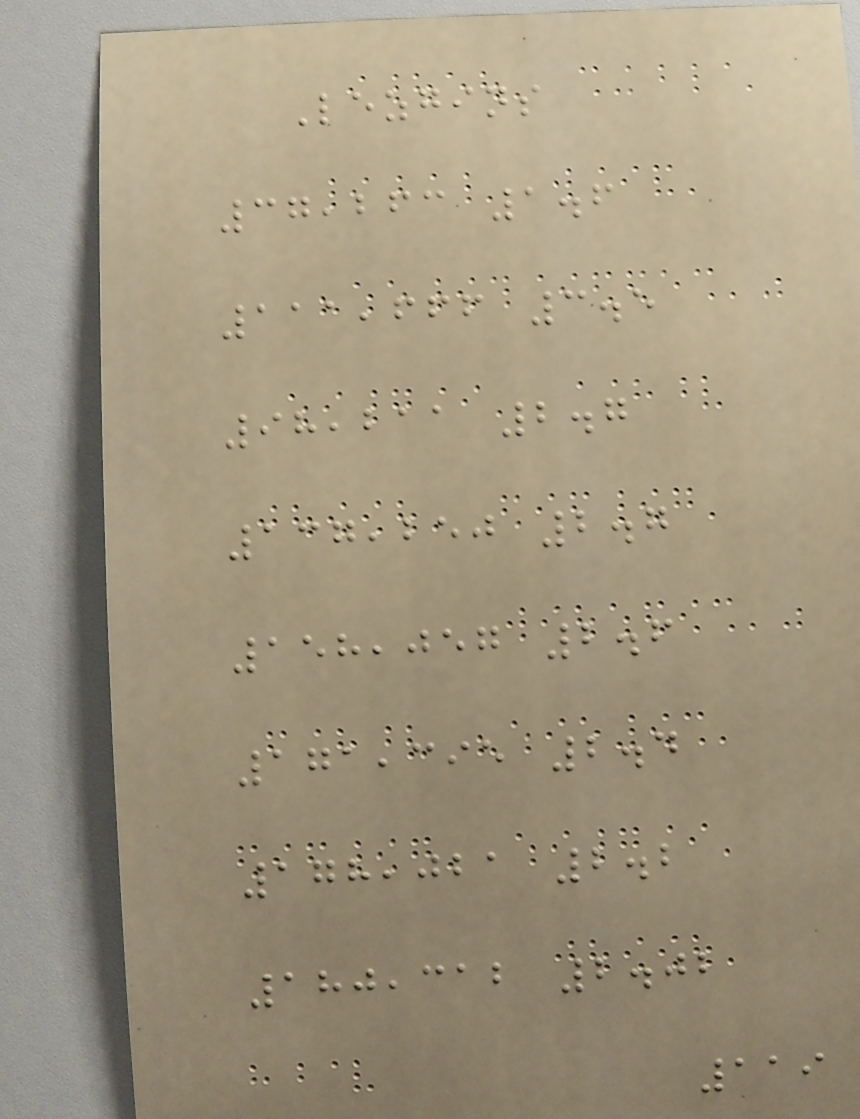Lezgins
37,263 1.6
111,666 3.5
98,211 2.7
137,250 2.7
158,057 2.6
171,395 2.4
178,021 2.2
180,312 2.02
119
